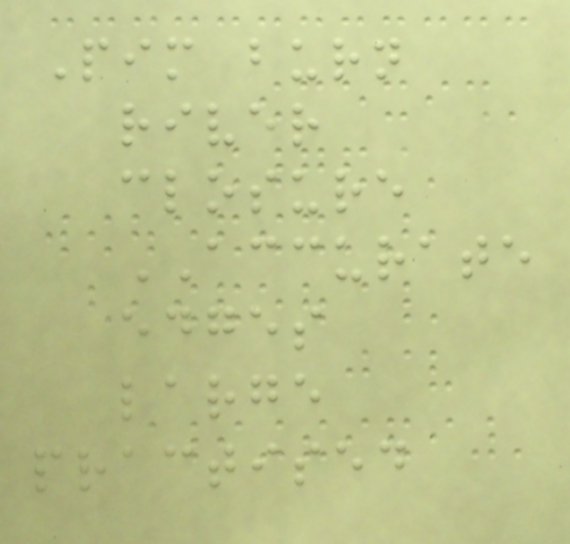Pim burn
river
closure
ACCURATE
edges
large
practised
